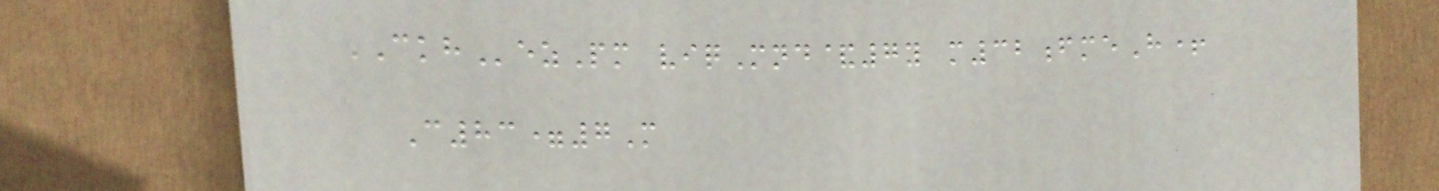CKHezPm viqMnd&7y m32fmeH+
C83=7M
